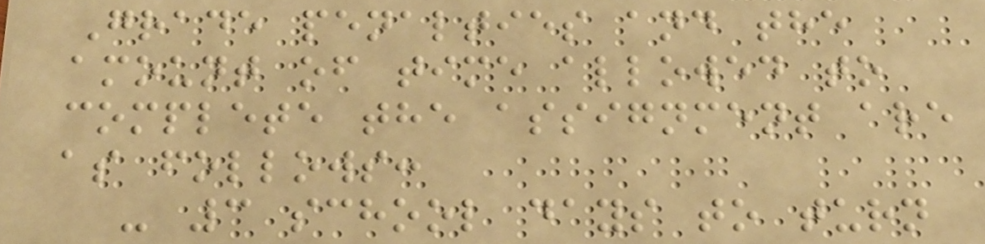Grade penalties and the
amount of time allowed to
complete the assignment are
as follows:
- 3 school days to turn
